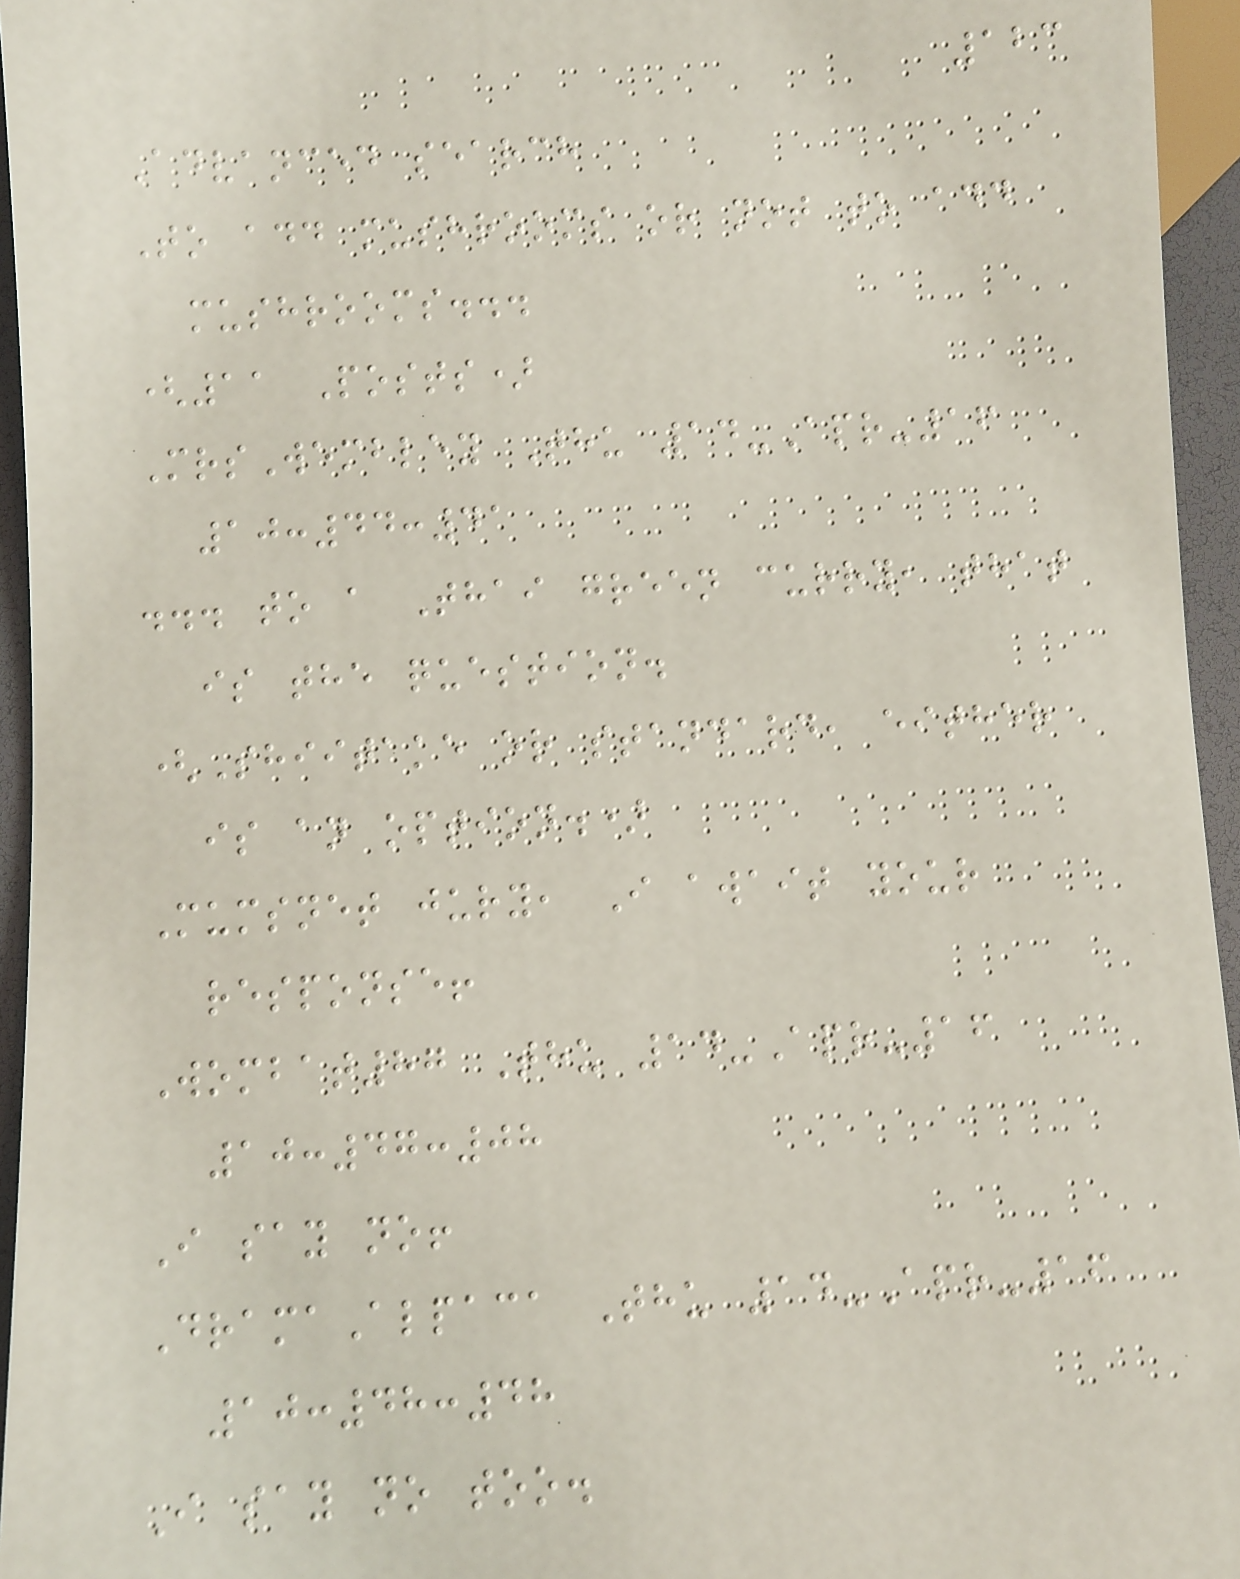123
Advanced search
To add mushrooms or not to add
mushrooms...
(11 Posts)
MrsWembley Thu 14-Apr-16
10:44:41
... to a Thai green curry, that
is the question.
(Shiitake or standard, either
is an option.)
Mumsnet jury, I await your
response!
Wombat87 Thu 14-Apr-16
10:47:08
I say no!
DramaAlpaca Thu 14-Apr-16
10:48:48
I say no too.
